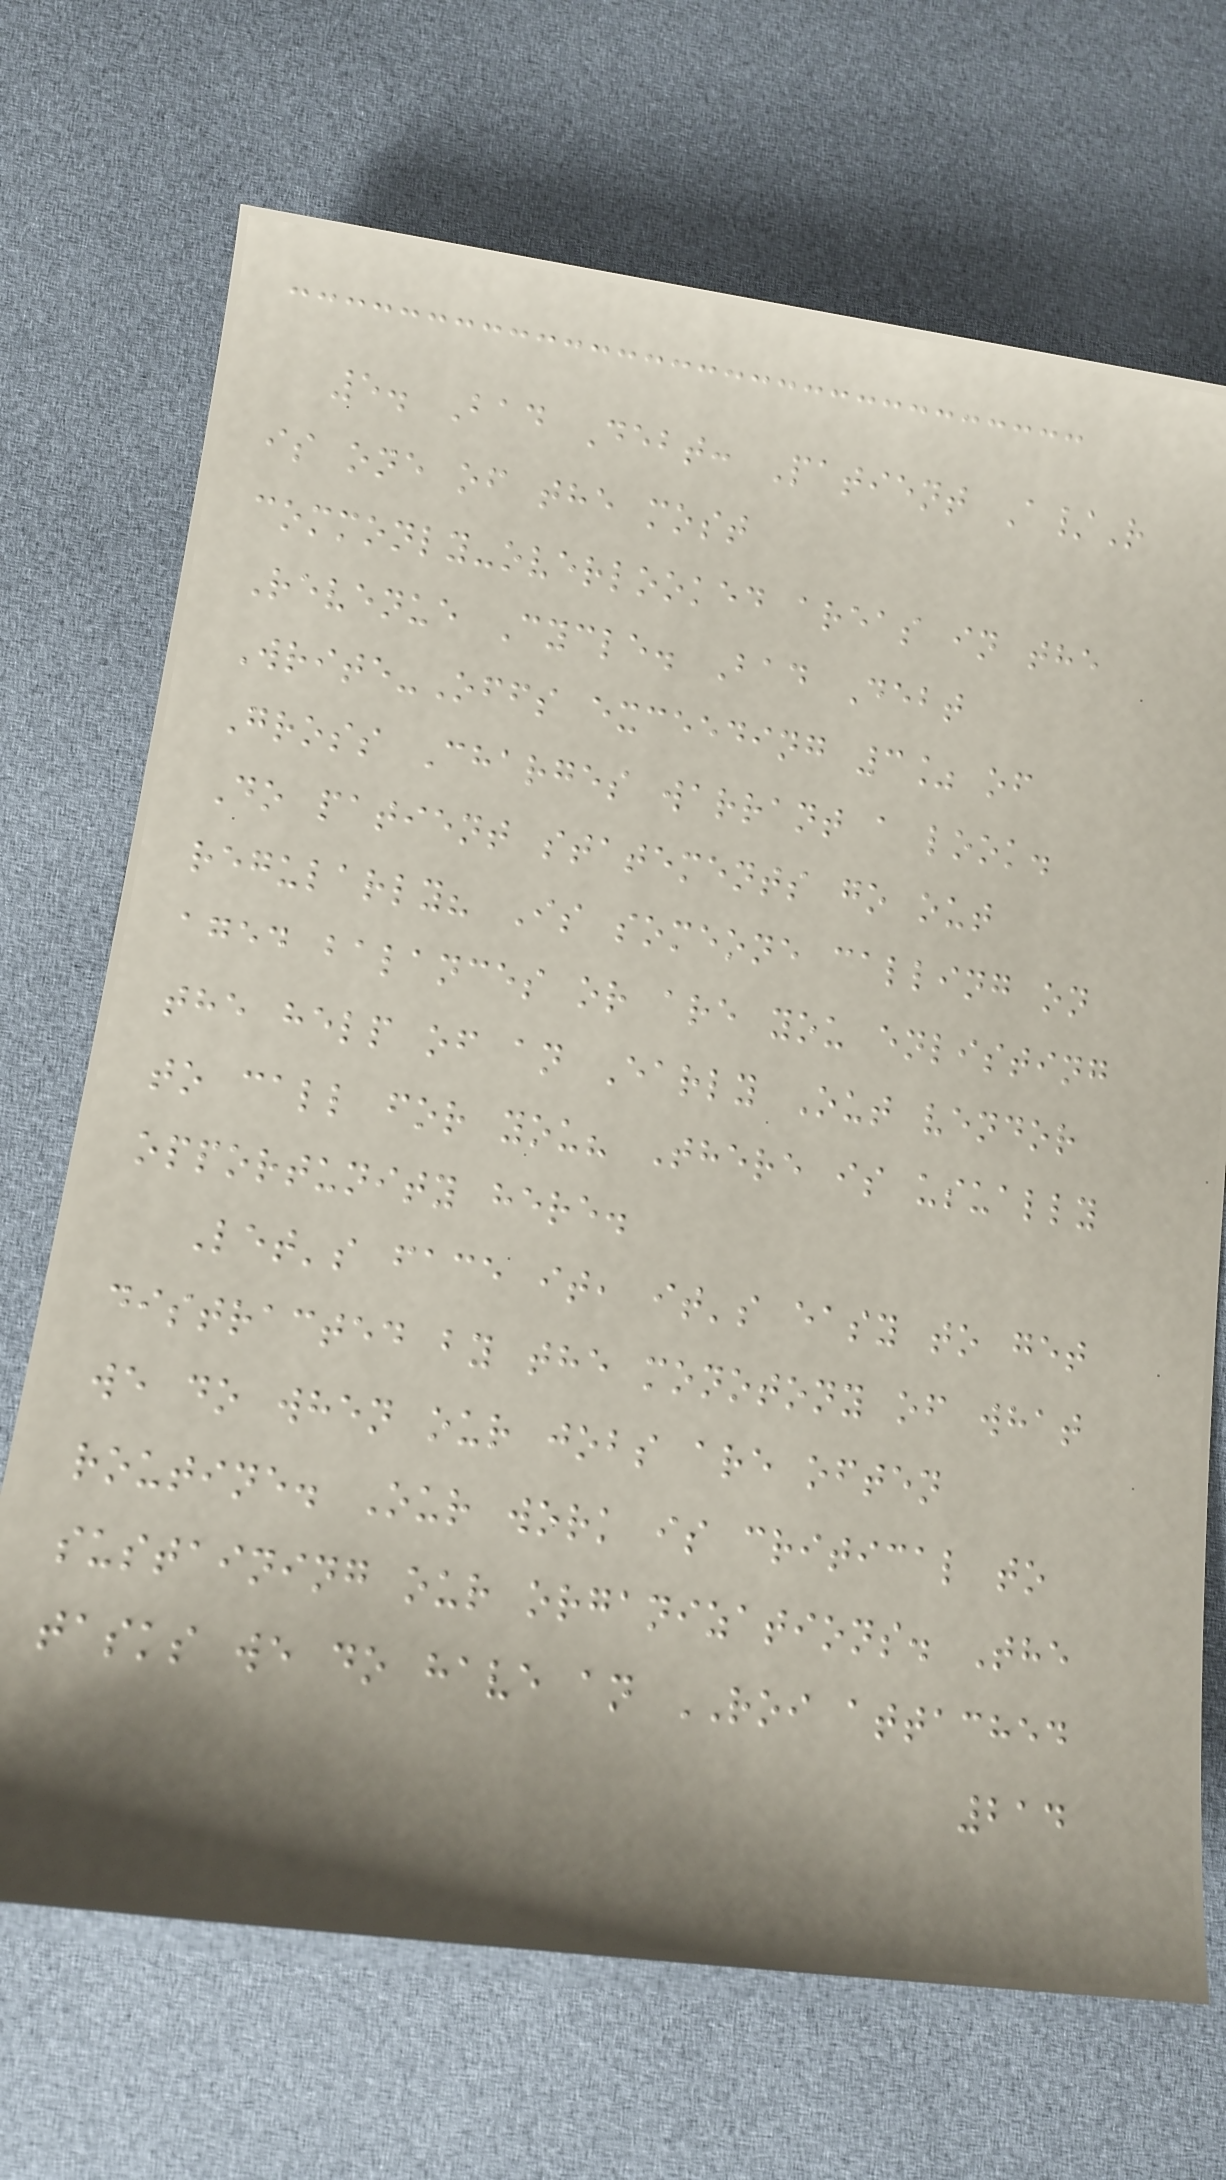5. Bad Debt: Patient A/R
is one of the most
commonly-overlooked areas in the
Revenue Cycle. Bad Debt
Write-Offs exceeding 3% of
Gross Charges warrant a look.
Do patient statements go out
regularly? Is someone calling on
aged balances or are you enlisting
the help of an Early Out vendor
to call for you? There is usually
opportunity here.
Let's face it, it's easy to get
distracted by the monotony of what
we do when our jobs are often
routine. Our work is critical to
sustaining our organizations. The
tasks we do have an ROI attached
214
